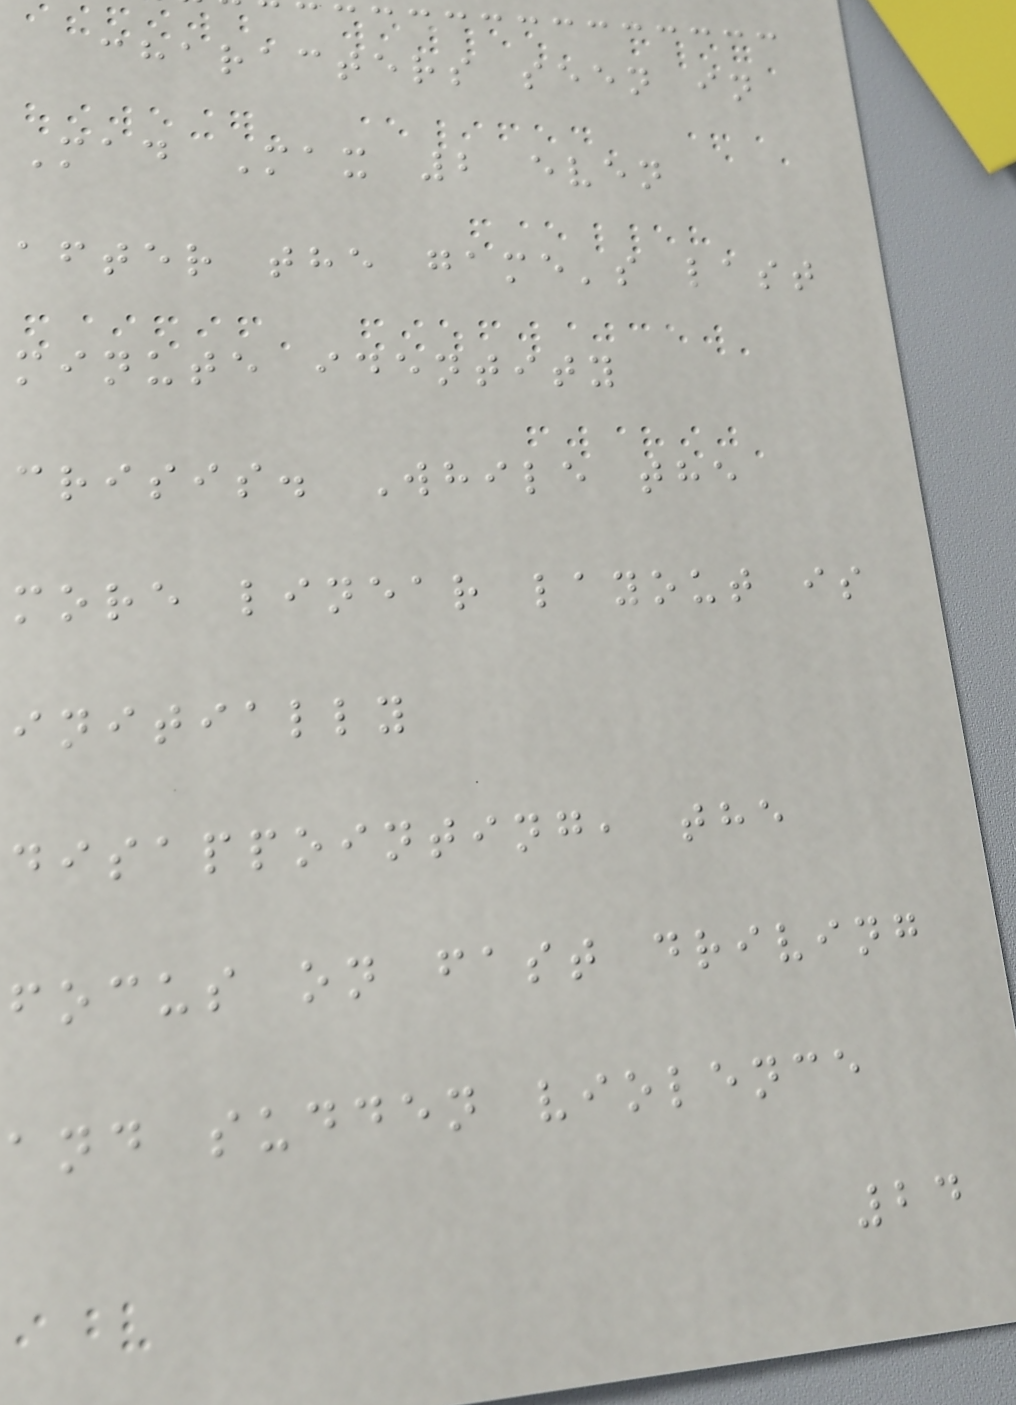characters seen in
Mad Max 2 even
after the game's last
minute identity
crisis. While the
more linear layout is
initially
disappointing, the
focus on fast driving
and sudden violence
24
